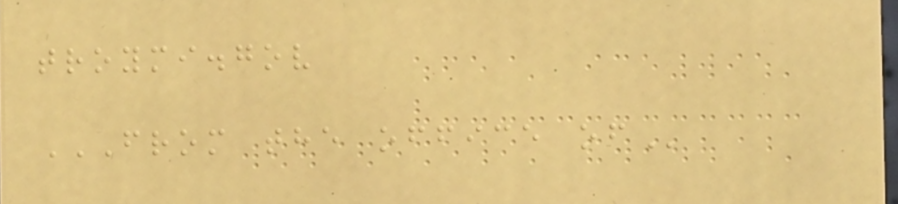troymi.gov
FROM THE OFFICE OF
